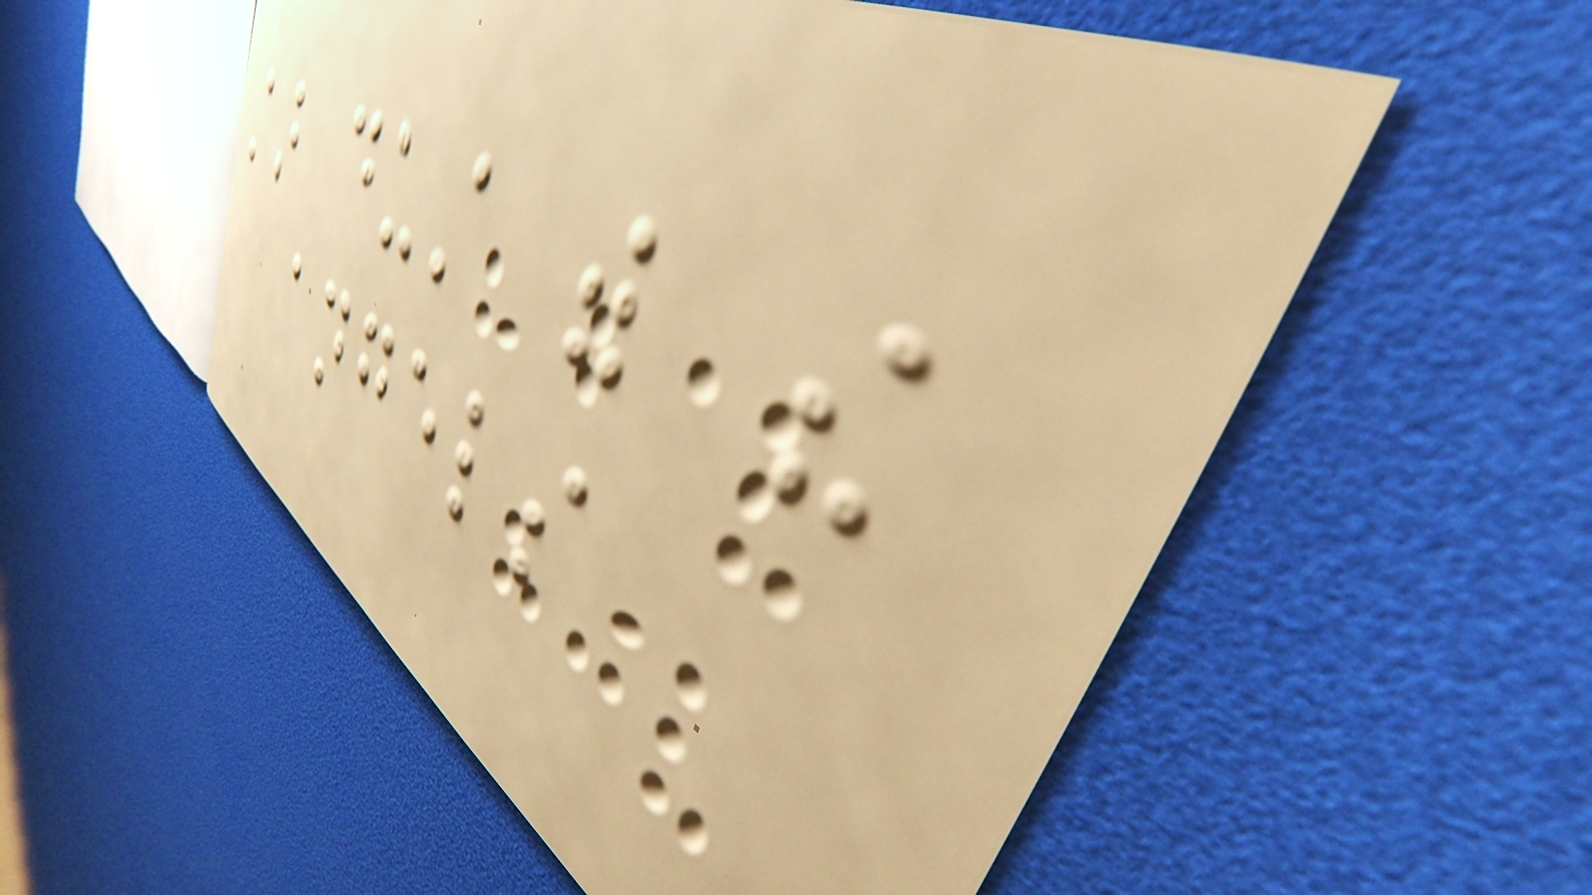star dust with the
angels
